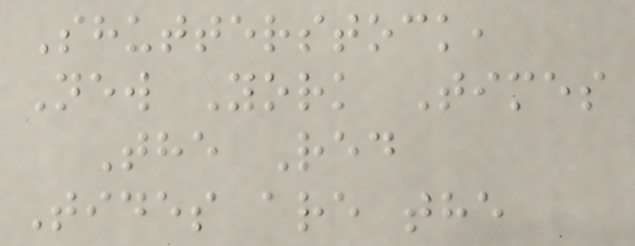Shutterstock,
New York Times
The Red
Tides are the
